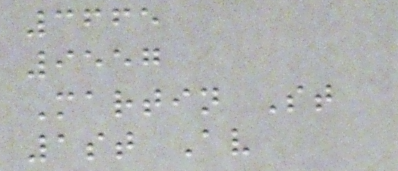3665
9557
Martin St
1st Av
